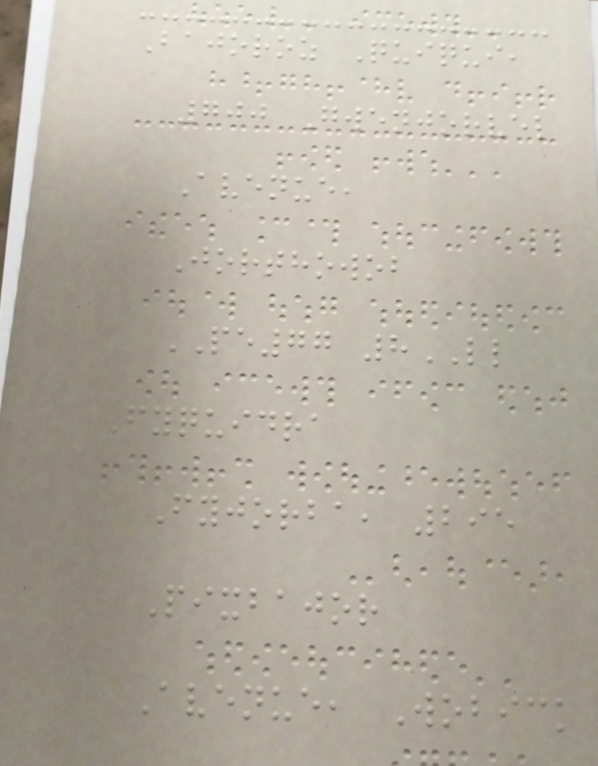Bajoroz Quiqui,
700 Gwenjorvel
Avenue,
Jorthowob
PE77 8LL
Fyquidra
Fyjorba, 295
Pixbajor
Avenue, Wobick
